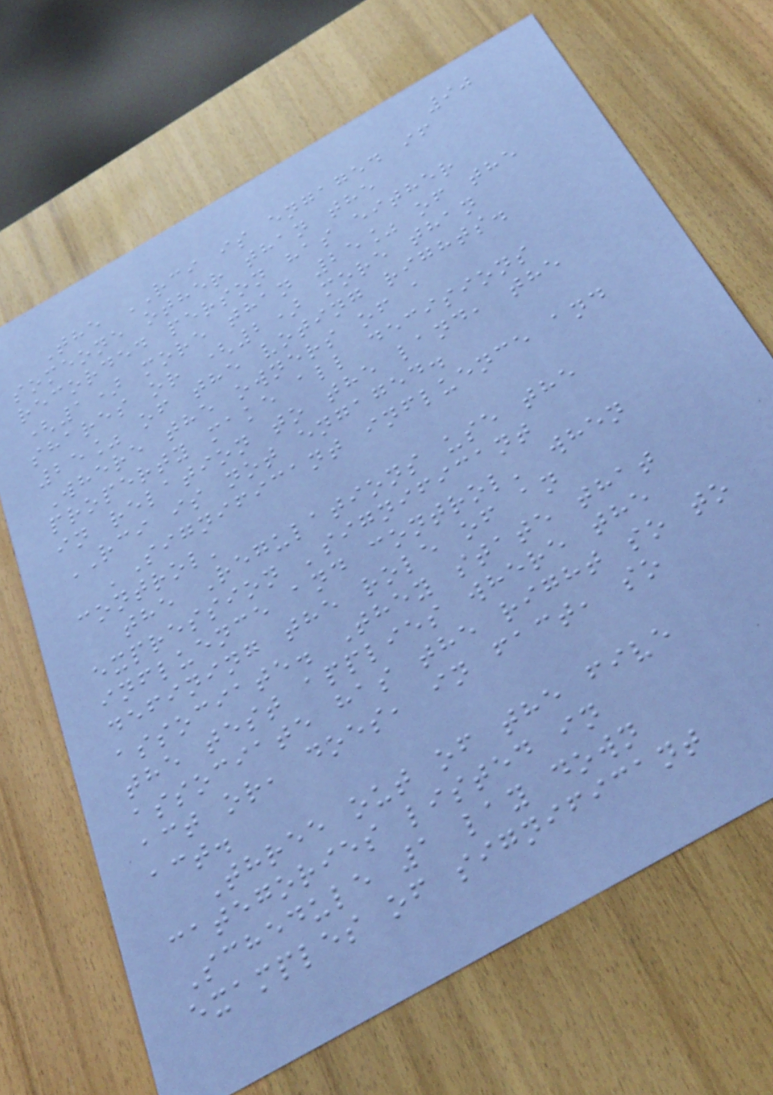90
The RCI is engaged if
someone other than the
recorded person has either
(1) more than 25% of the
shares or (2) more than
25% of the voting rights.
Where the owners of a
property make all decisions
in relation to the land, the
RCI is not engaged.
'Significant influence and
control'
the Regulations use the
expression 'significant
influence and control' when
defining the role of an
associate. They state that
the test applies where the
associate has the right so to
act or, does, in fact, so
act.
Three out of the five
categories listed in
Schedule 1 lay down
examples of significant
